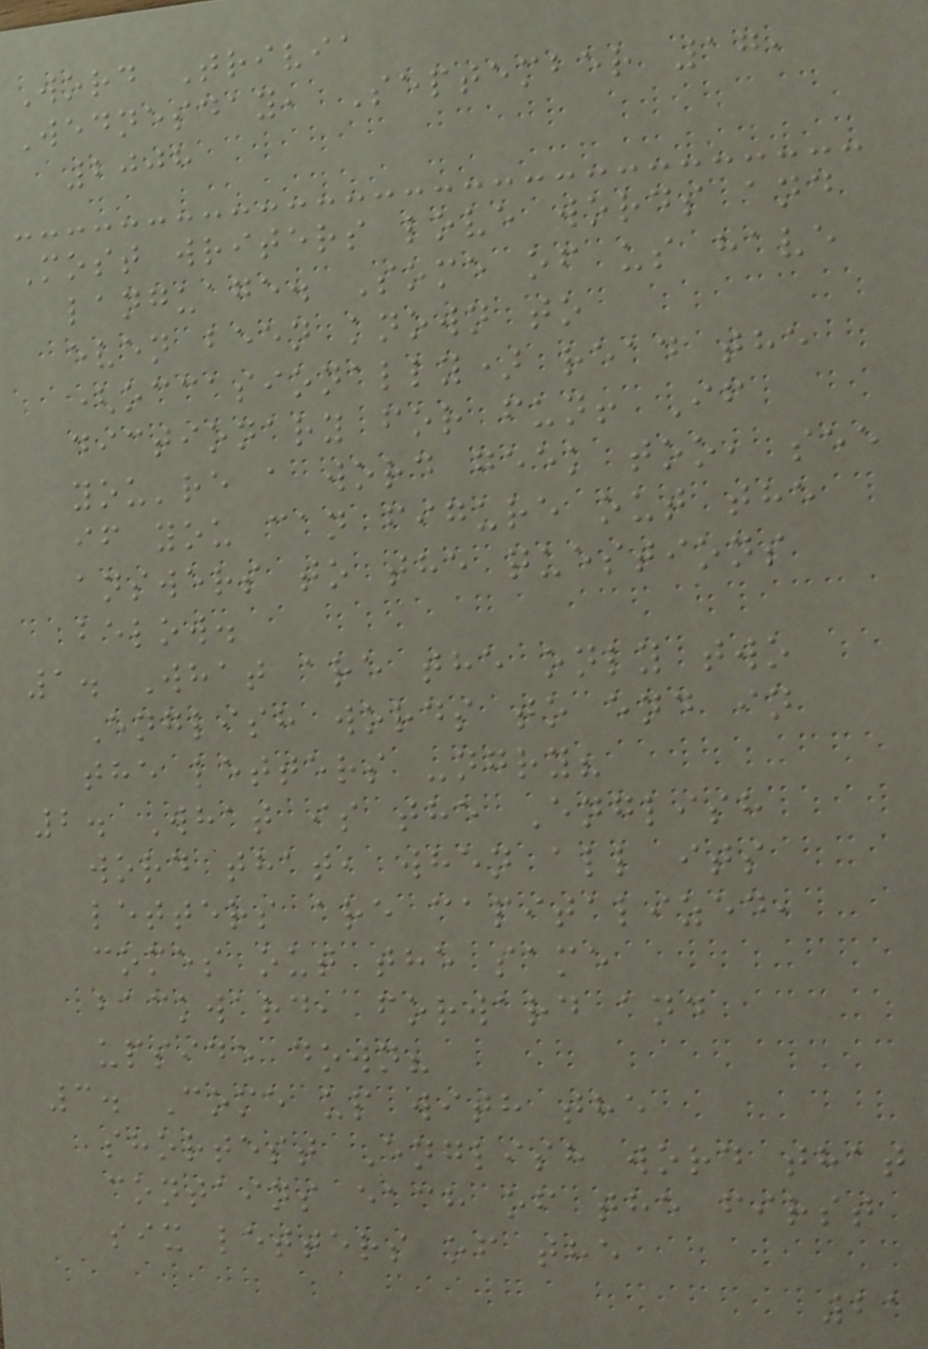Word Trivia
Wednesday, September 17,
2008
Most writers love words and
language. Some of us have
even been known to
(occasionally) read the
dictionary for fun! If
you're a word geek too, see
if you can figure out the
answers to the questions
below.
1. What are the only two
English words to end in
the letters -ngry?
2. What is the English
word that, when all its
letters are capitalized,
comes out the same
backward, forward and
upside down?
3. Come up with the
shortest English word that
contains each of the first
six letters of the
21
